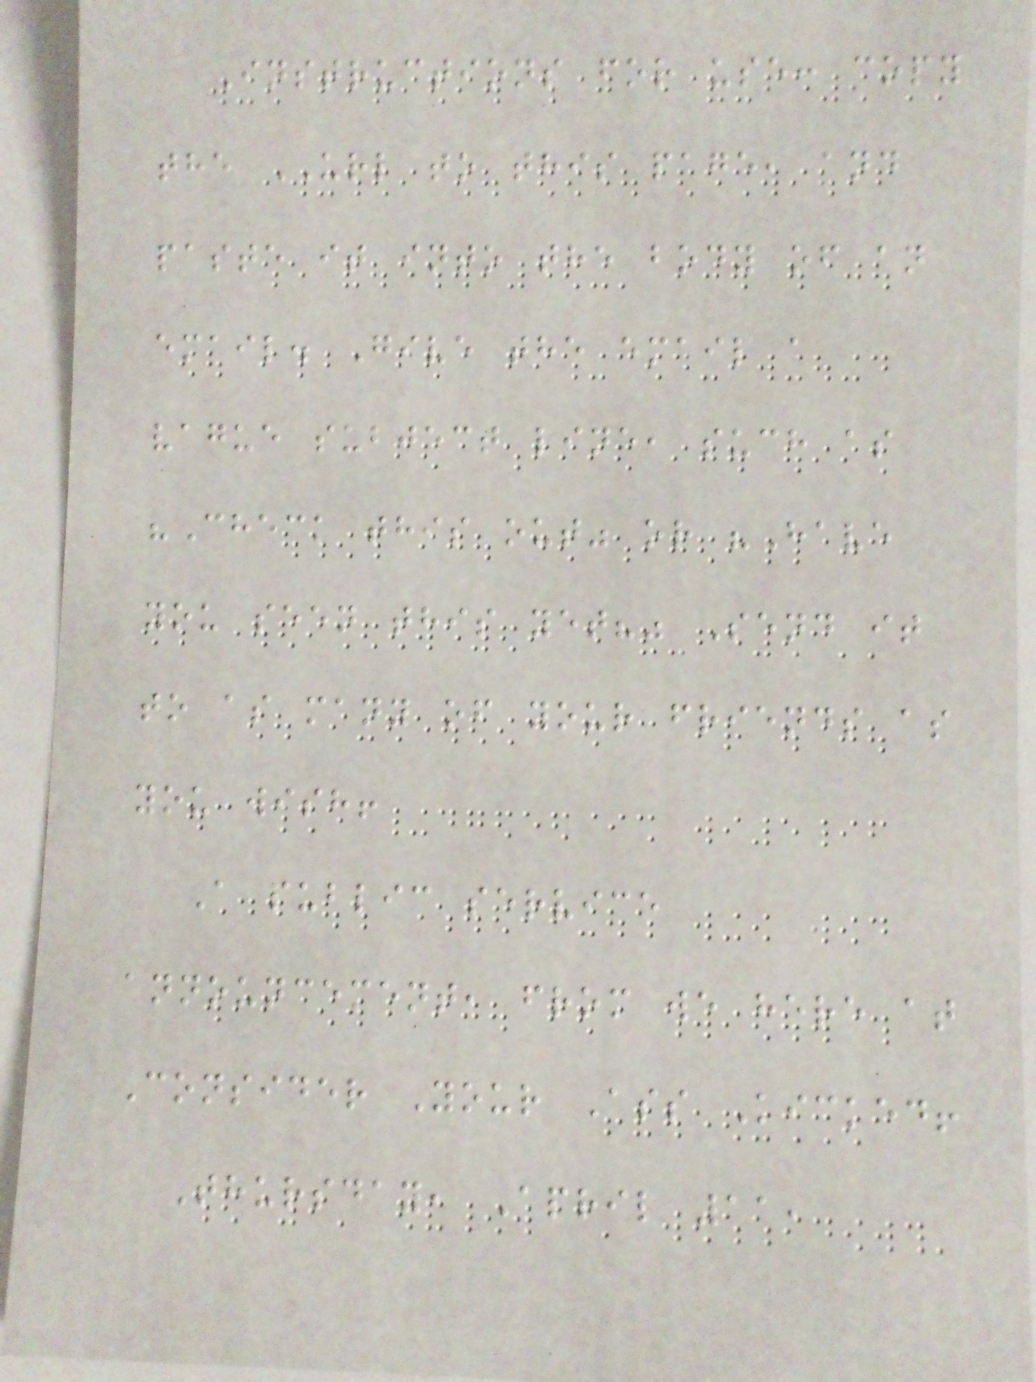Instructions for use: copy
the URL to this page, and
paste it into the body of an
email. Give the email a
vague subject line, such as
"Check this out" or "Have
you seen this yet?" Send it
to as many of your friends as
you wish!
A public service
announcement, from we here at
Consider Your Ass Kicked!
Thursday, April 11,
